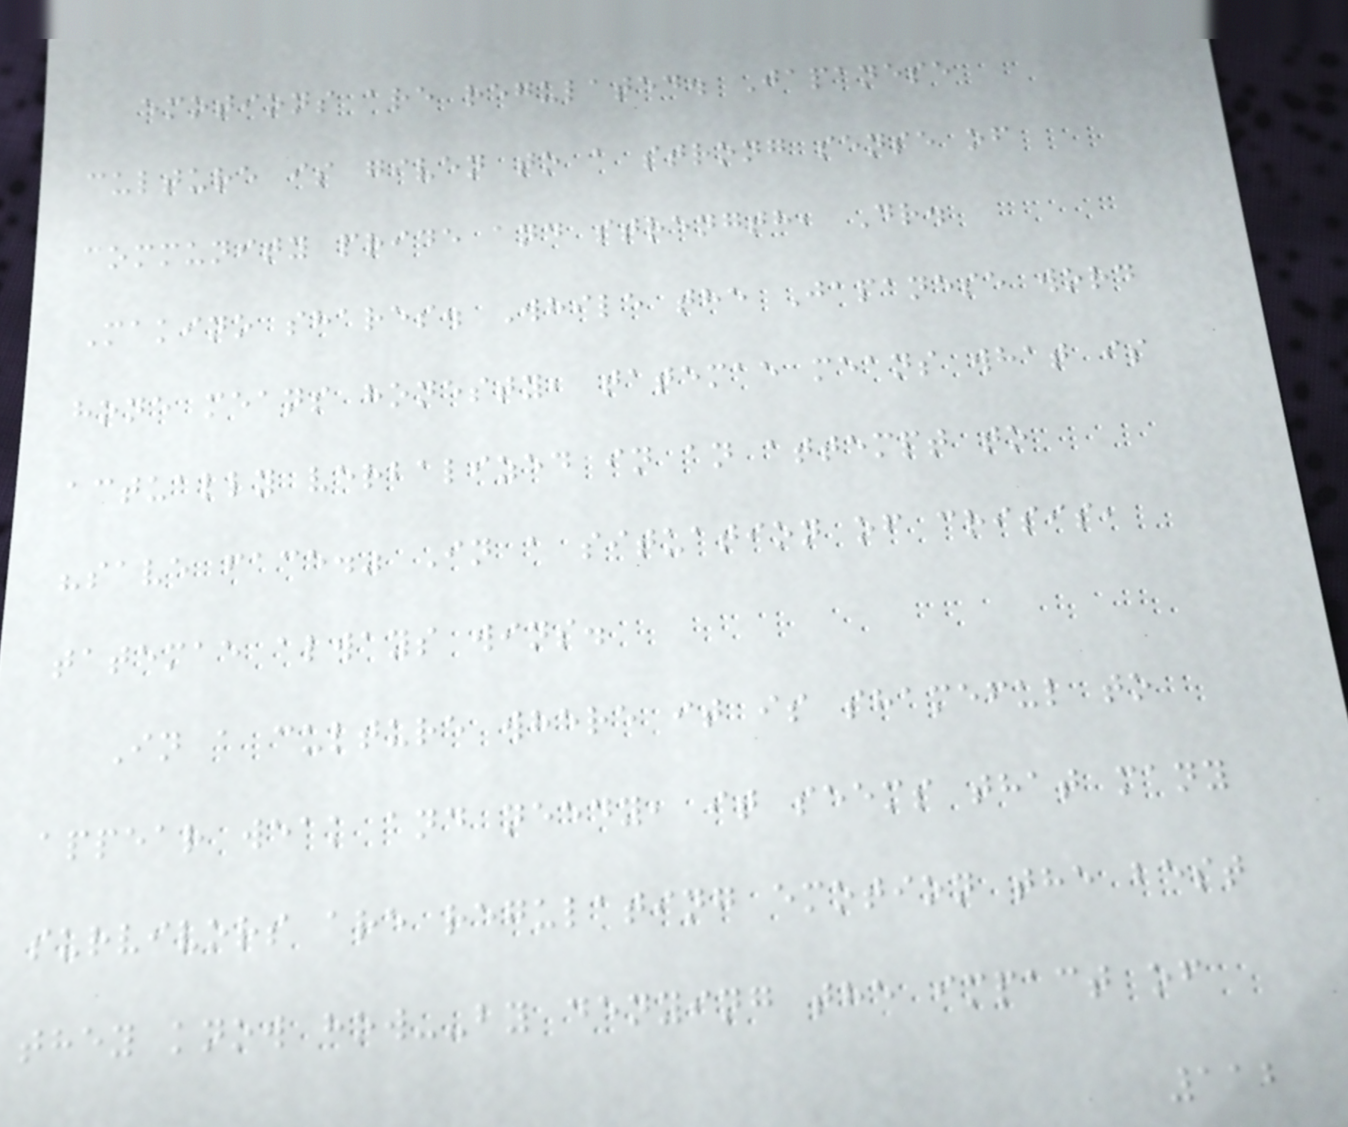emotions are regulated. Japanese
culture is given to a strong sense of
community pride and strength, Dr.
Makino shares. While the Japanese word
hone means honesty, tatemae means what is
actually verbalized in an attempt to
"save face." In a situation of crisis,
tatemae always wins.
In a culture where it is shameful to
appear weak and needy, it seems that many
survivors are regulating emotion the best
they know how--by denying the impact of
112
